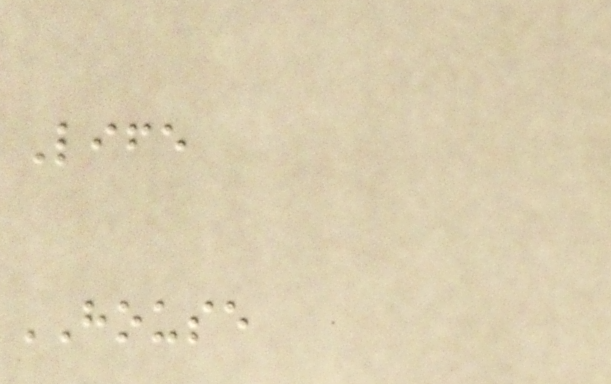Life
HOUSE
